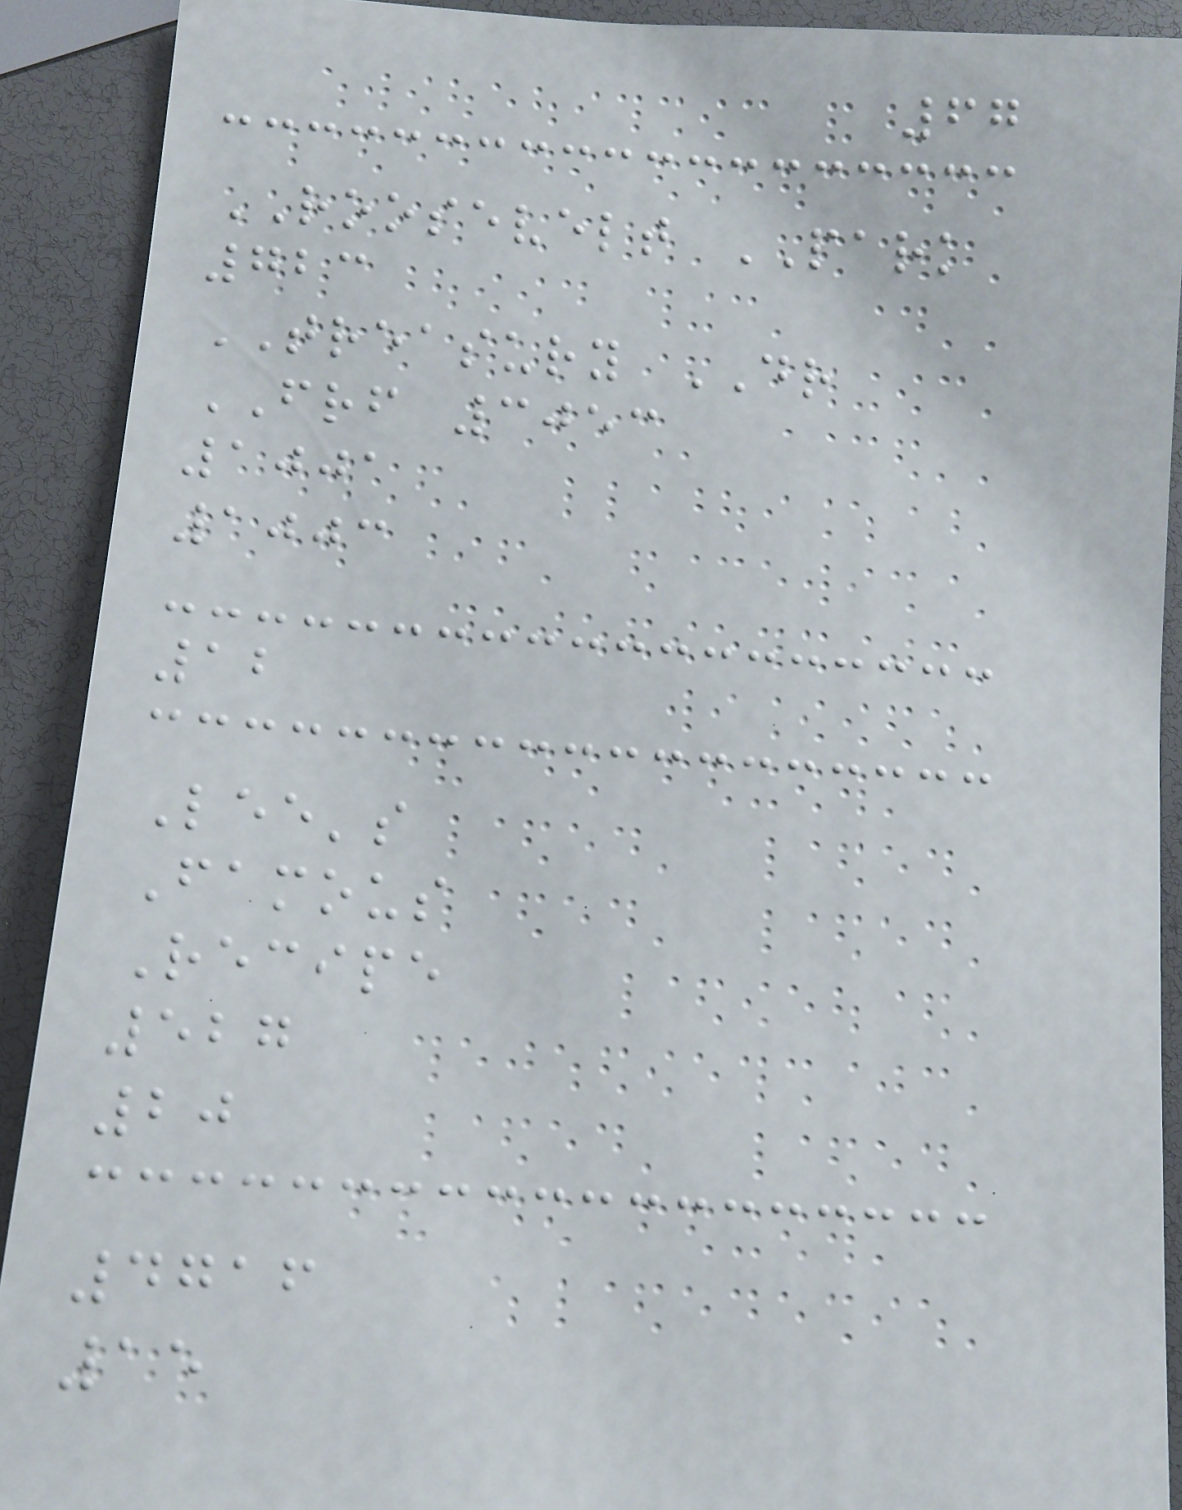67
ROOSEVELT PARK
723
TREASURY DR
FRF 3053
1001
1003
12
Lee's
Famous
Recipe
527
20
4716
15
